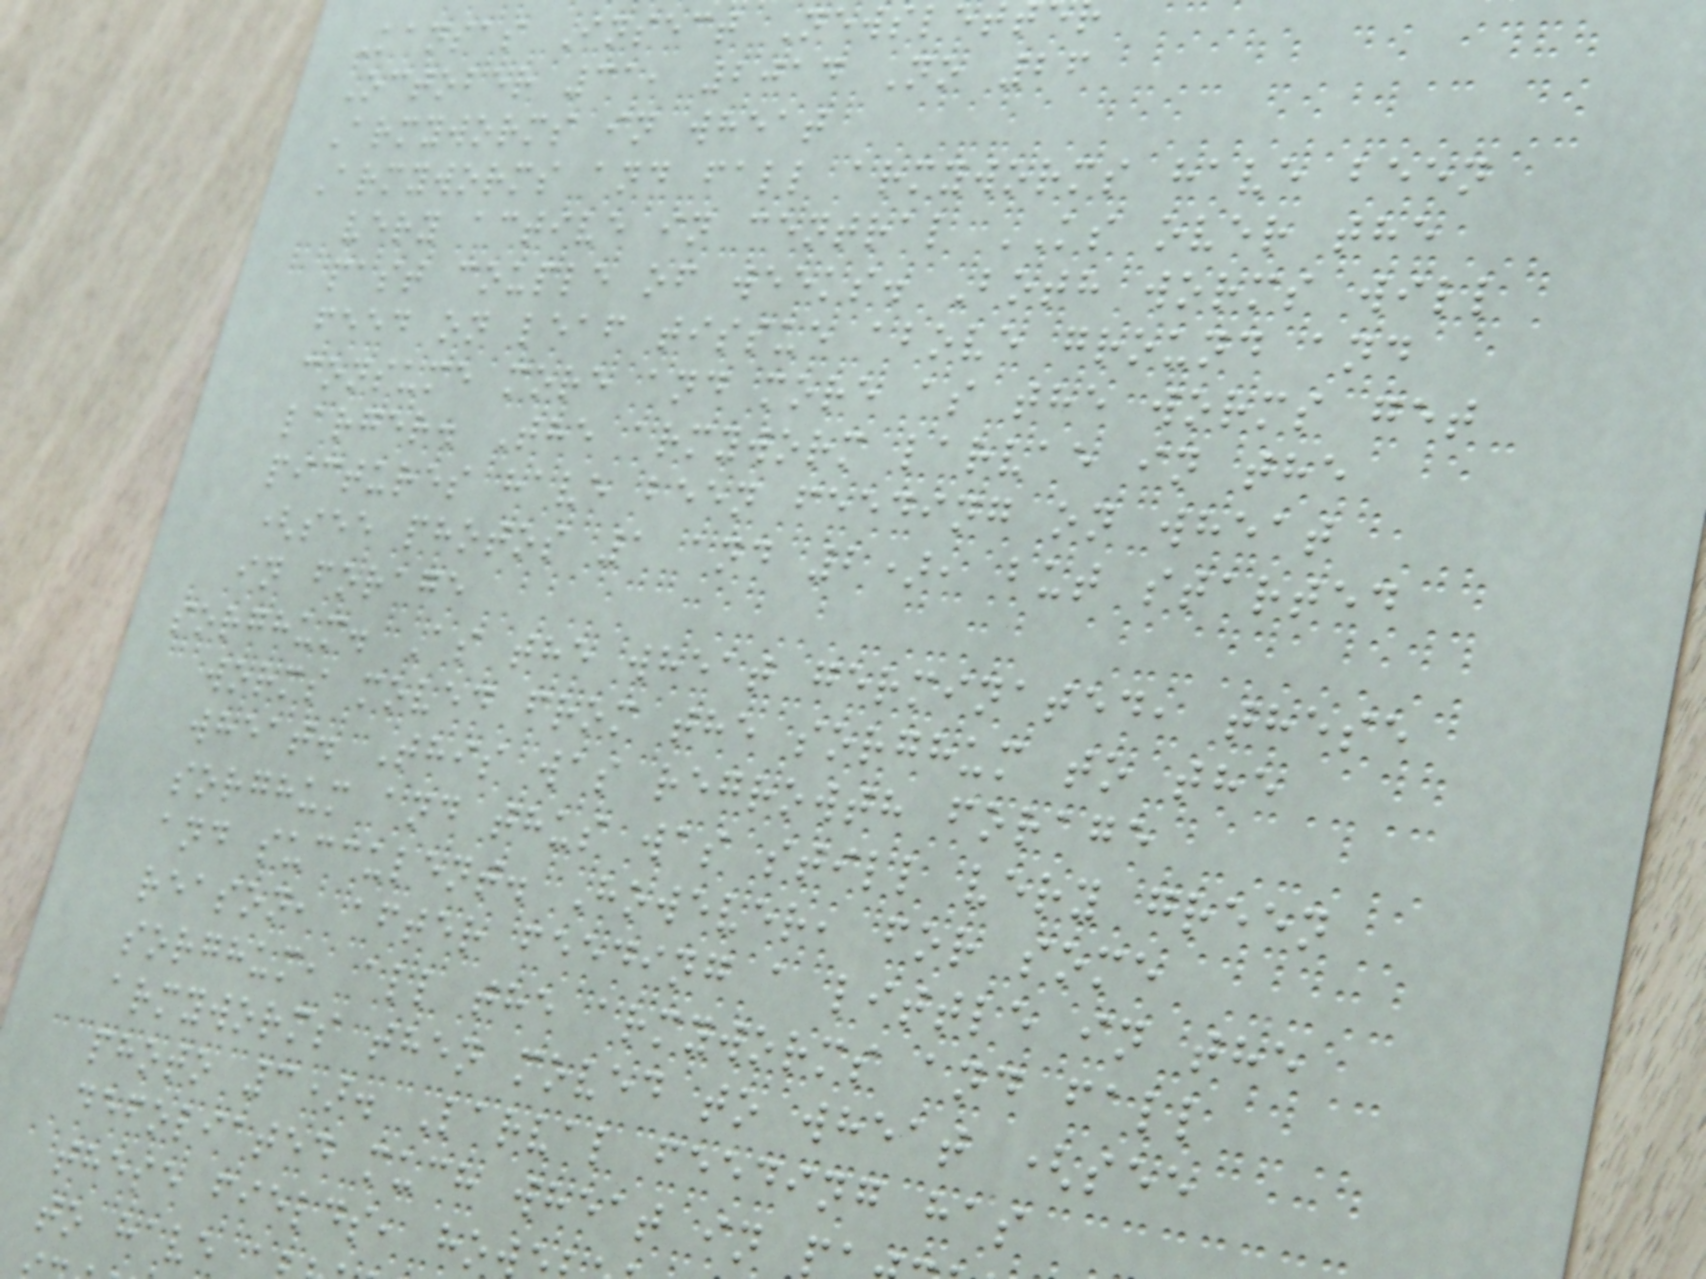Kansas Insect Newslet
October 31, 2014 No 26
Armyworms in wheat
Armyworms and fall armyworms have been
very active in central KS over the
past couple of weeks. Both worms will
feed on leaf tissue above ground and
consume more and more as the worms get
larger. The armyworm larvae in the
pictures have been feeding on wheat
(see photos 1 and 2), but started
in forage
sorghum. As the wheat germinated, these
worms moved from the sorghum to the
wheat. This was regrowth forage
sorghum and thus was still very green
and succulent. However, for some
reason, after feeding a little in the
sorghum, all the armyworms and fall
armyworms then moved to wheat (see
photo 3). Larval feeding has
defoliated much wheat in
these fields, how
